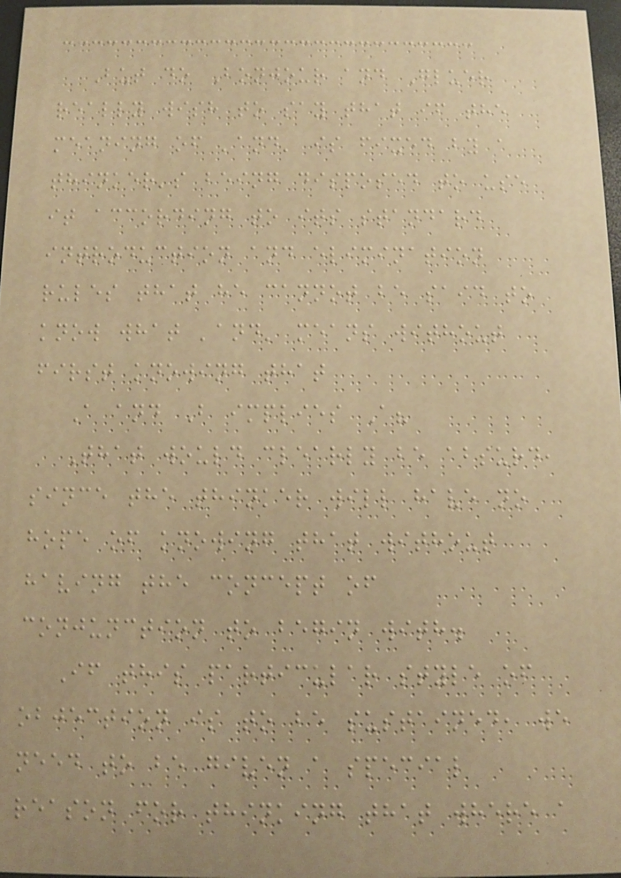But do Bonjour and Gluer
really wish to say that if the
meaning of 'and' is fixed by a
thinker's being disposed to use
it according to its standard
introduction and elimination
rules that he cannot be said to
know what 'and' means without
first knowing that
A and B implies A?
That would clearly be absurd,
since the thinker will have no
hope of knowing that without
having the concept of
conjunction to begin with.
If this particular style of
objection is to be sustained, we
need to be given a special
reason for thinking that where a
